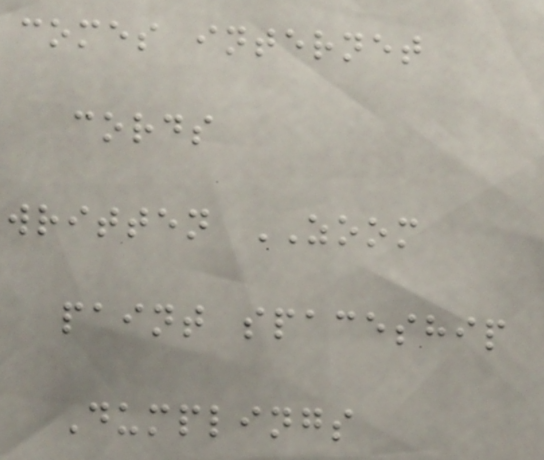comes internet
cords
written ZOOM
paint spaceship
Dumplings
